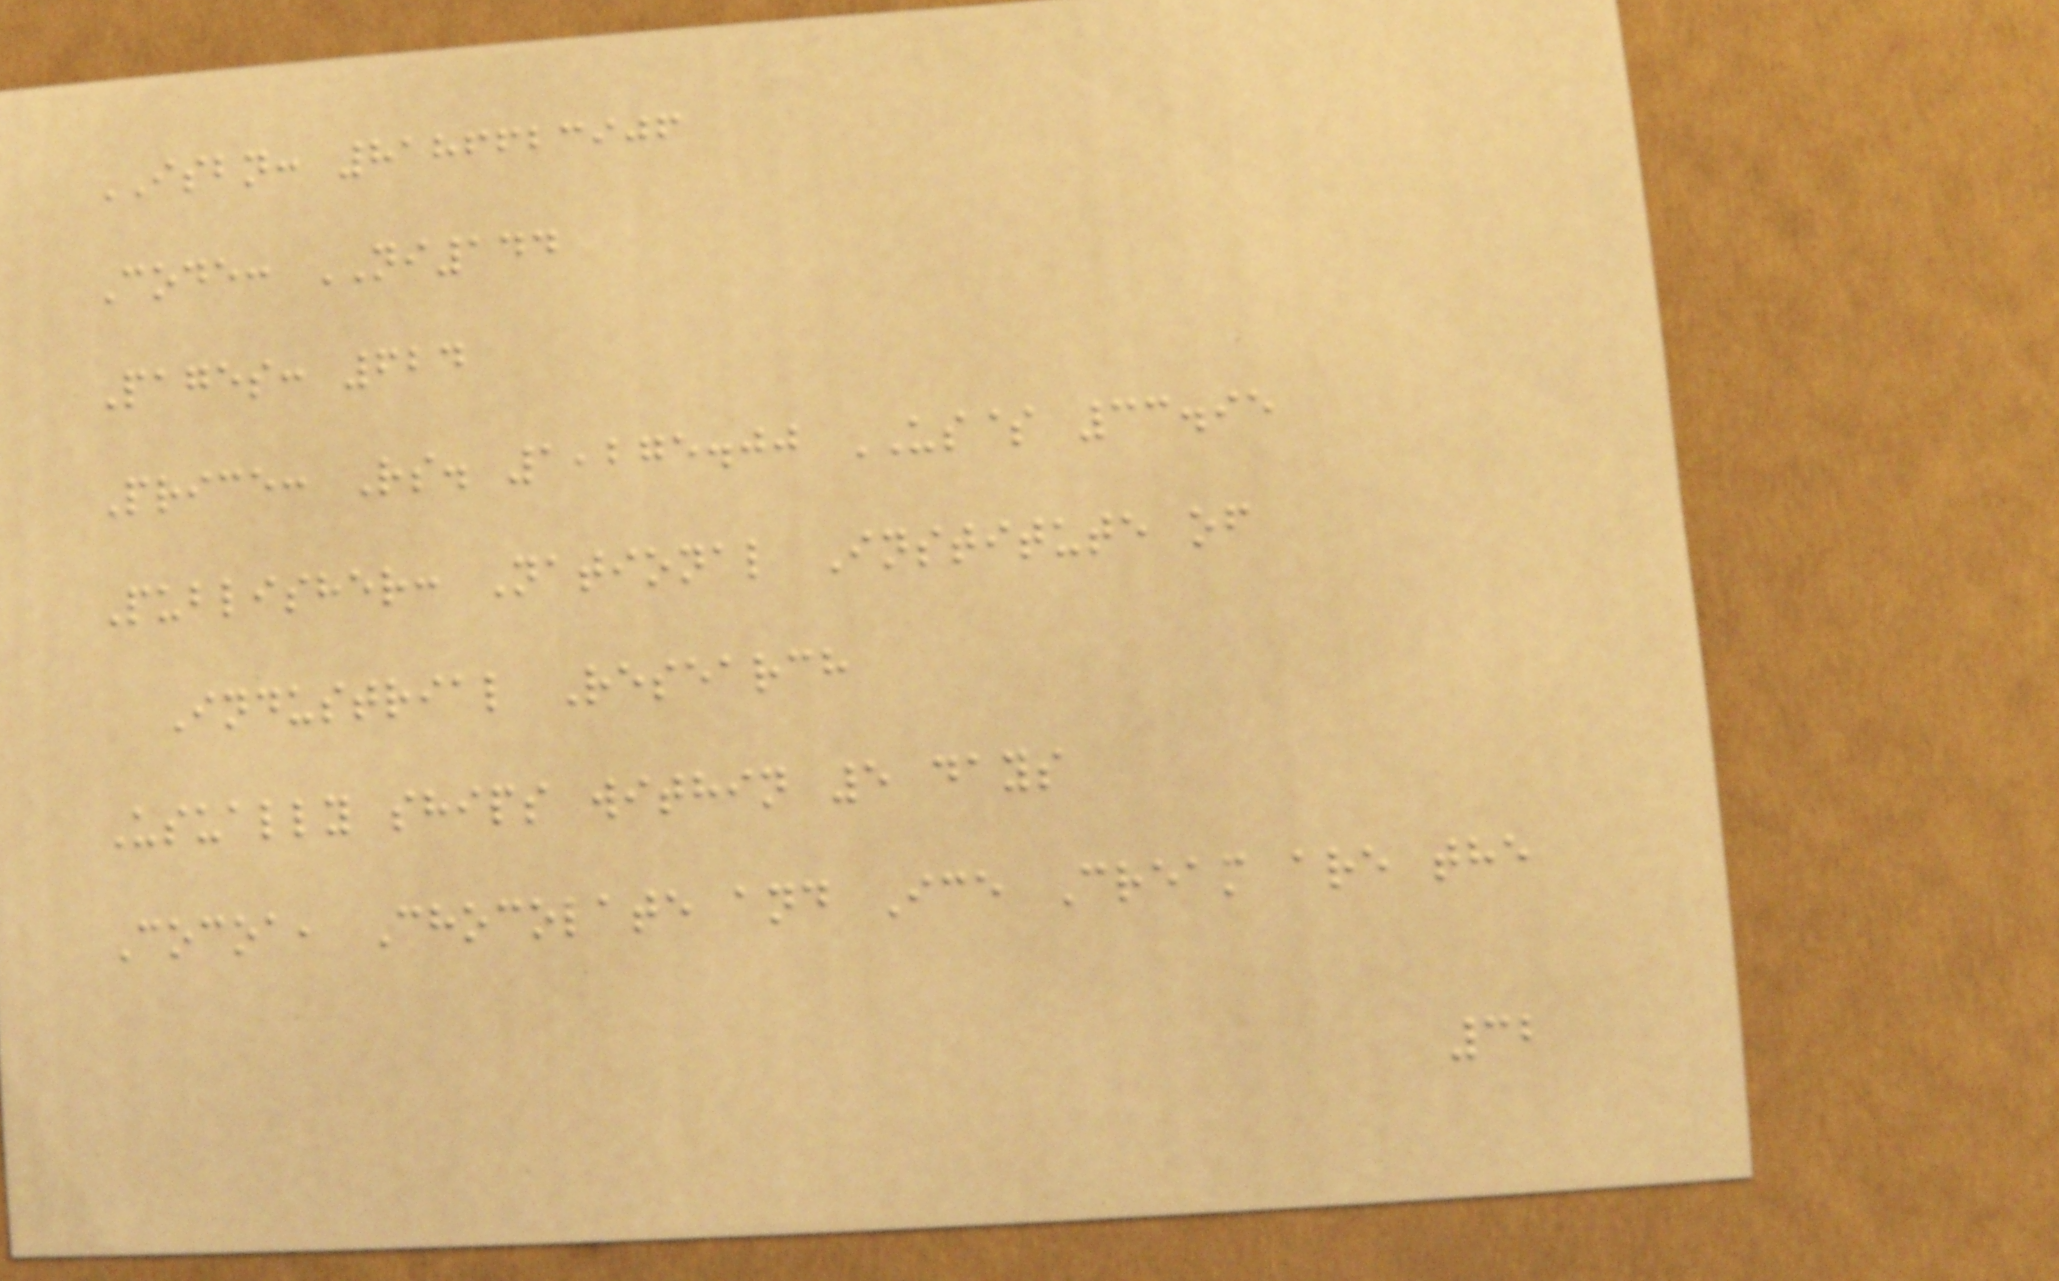ISBN: 8186623906
Code: NI144
Pages: 624
Price: Rs. 1,275.00 US$ 33.95
Publisher: National Institute of
Industrial Research
Usually ships within 5 days
Cocoa, Chocolate and Ice Cream are the
32
